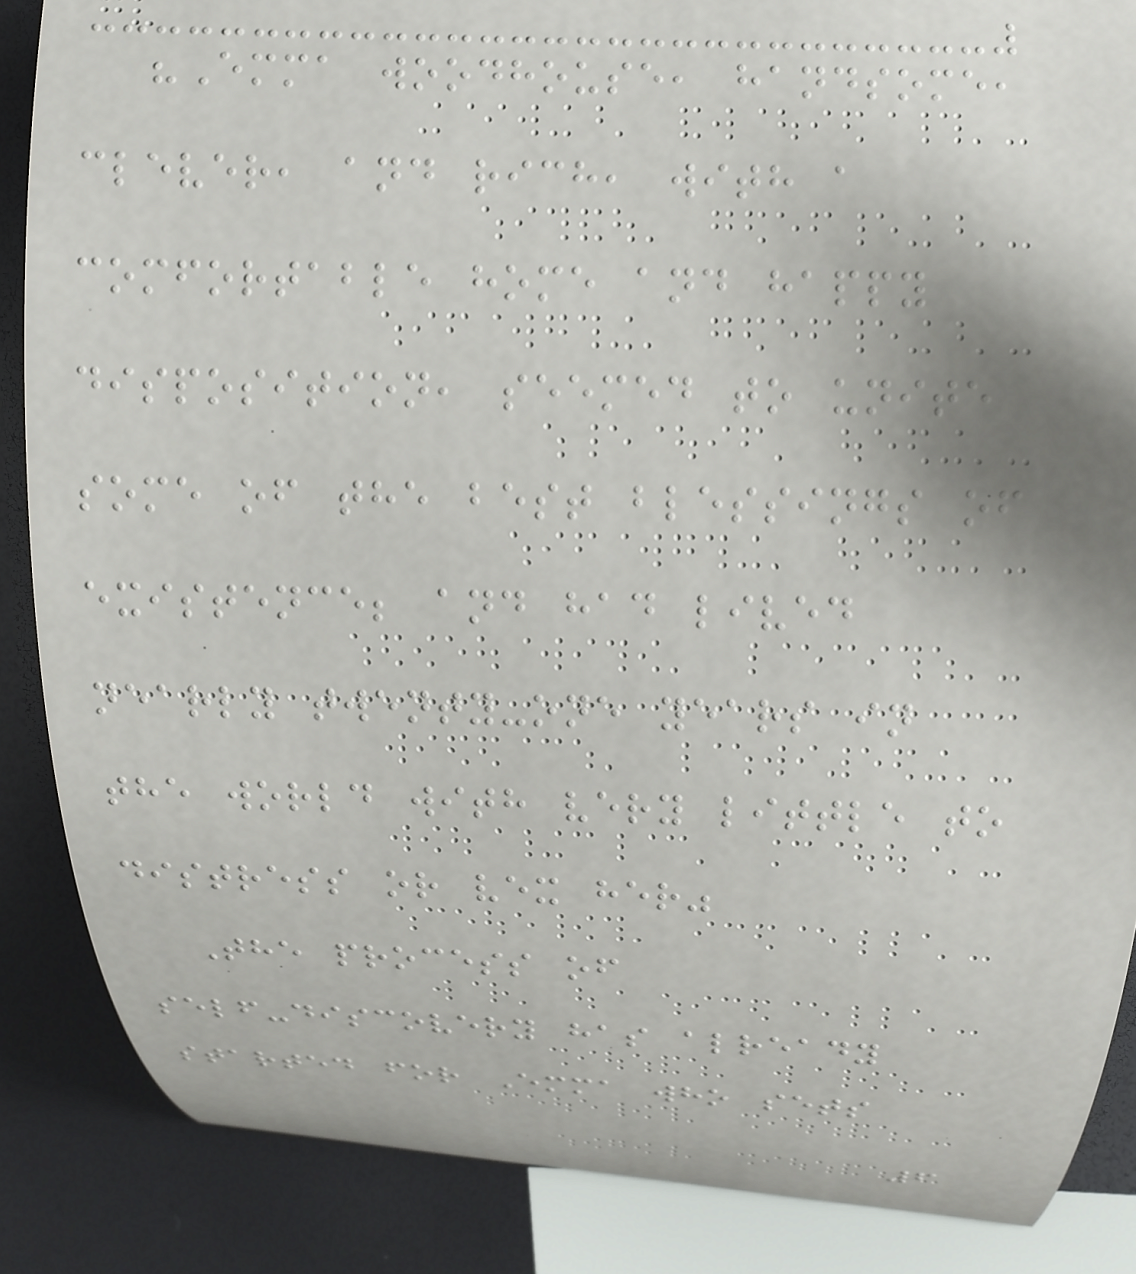"Emma woodhouse, handsome,
clever, and rich, with a
comfortable home and happy
disposition, seemed to unite
some of the best blessings of
existence; and had lived
nearly twenty-one years in
the world with very little to
distress or vex her"
The process of
self-discovery has already
started for Emma who sets
6
